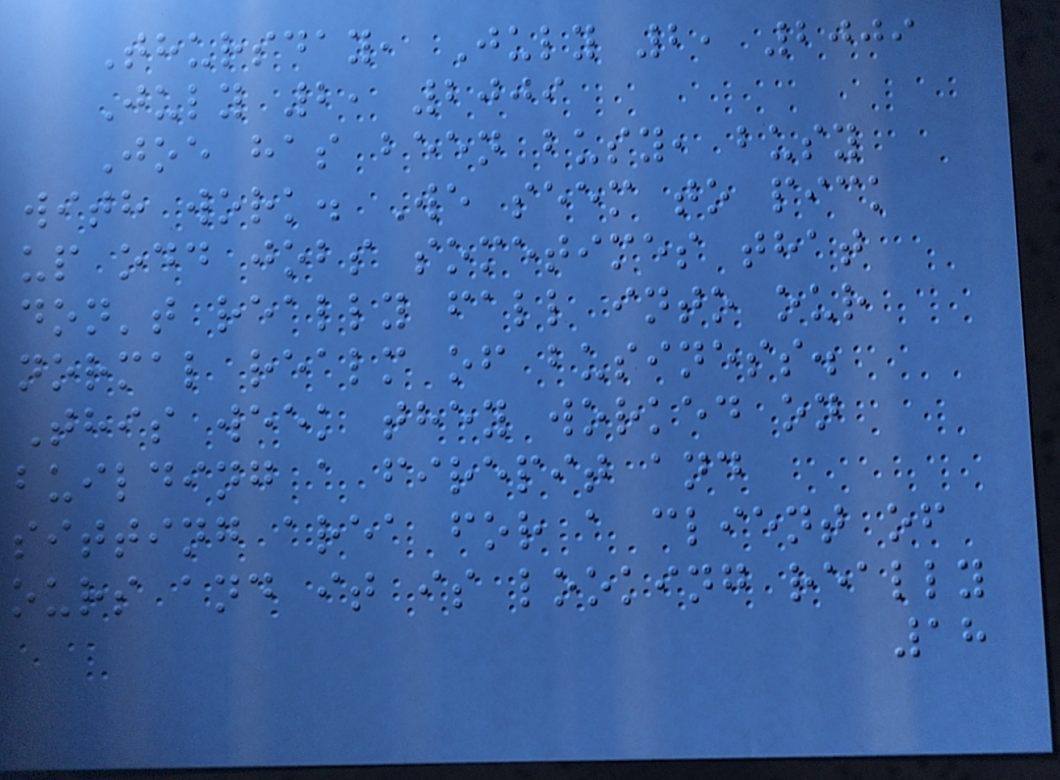Thursday, July 2, 2009
July 2, 2009
Joe has been busy, busy
with work. We seem to pick
up odd jobs sometimes that
don't really fall into our
normal realm of business.
This week they worked on
building a firepit and
sitting area for a client of
ours and it is looking really
18
